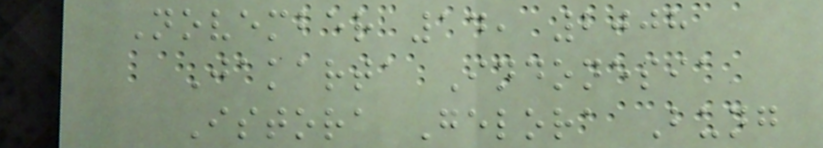November 14, 2008
Jakarta Indonesia
Istora Gelora Bung
